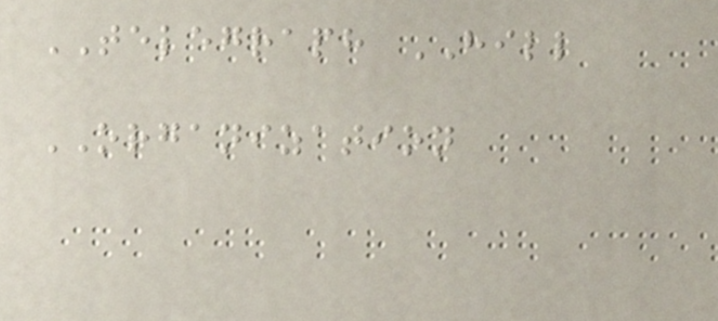TELEGRAPH HILL
ORGANIZATION
